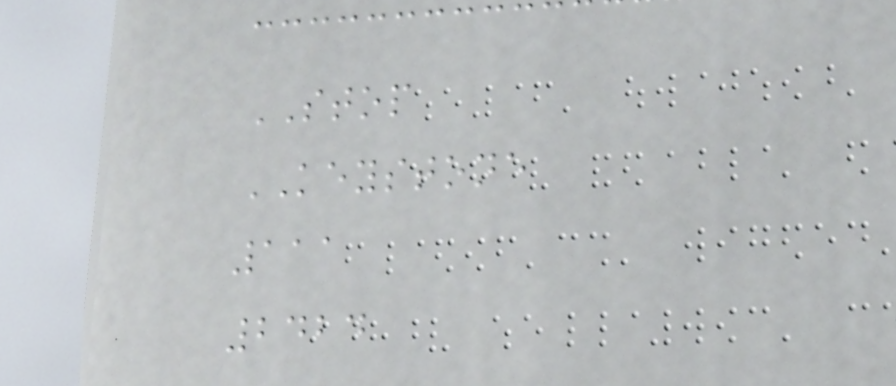STOP
KEYSTONE
111
2424
